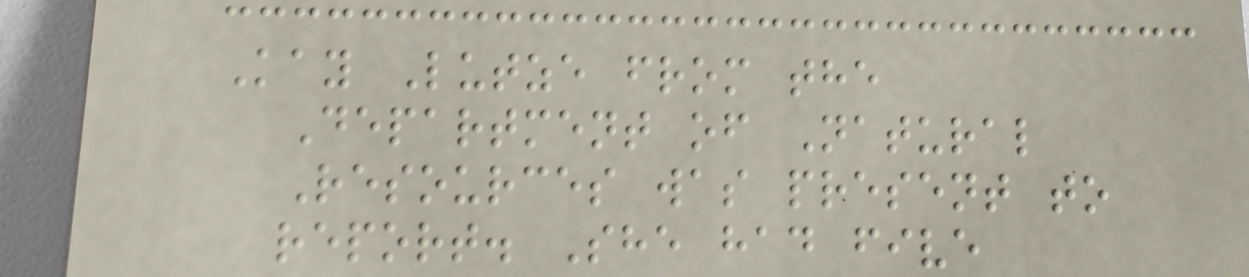Kay Lutze from the
Department of Natural
Resources was present to
report. She had five
